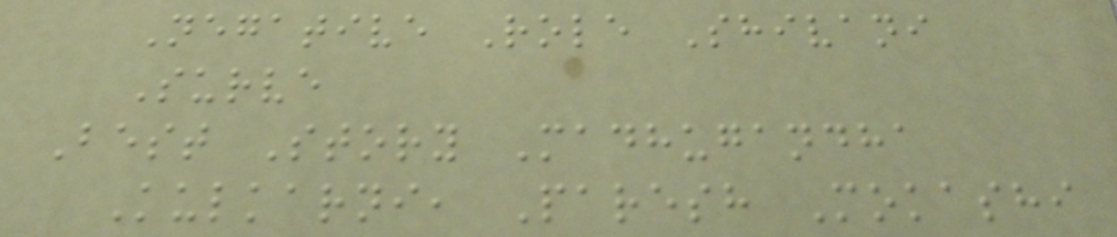Negative Role Shivani
Surve
Best Story Madhugandha
Kulkarni, Paresh Mokashi
